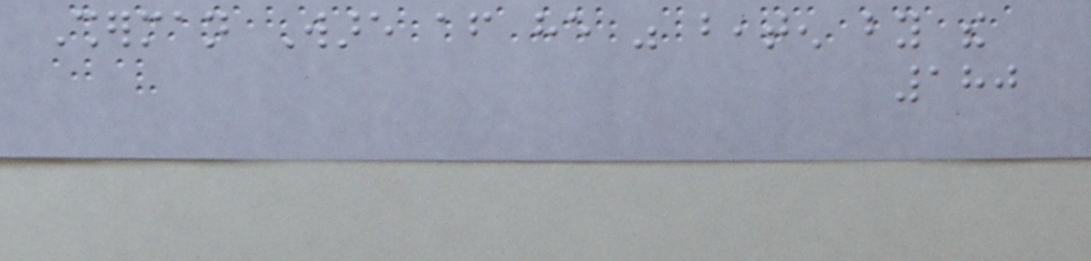Sherman Ware after he was beaten by the
180
